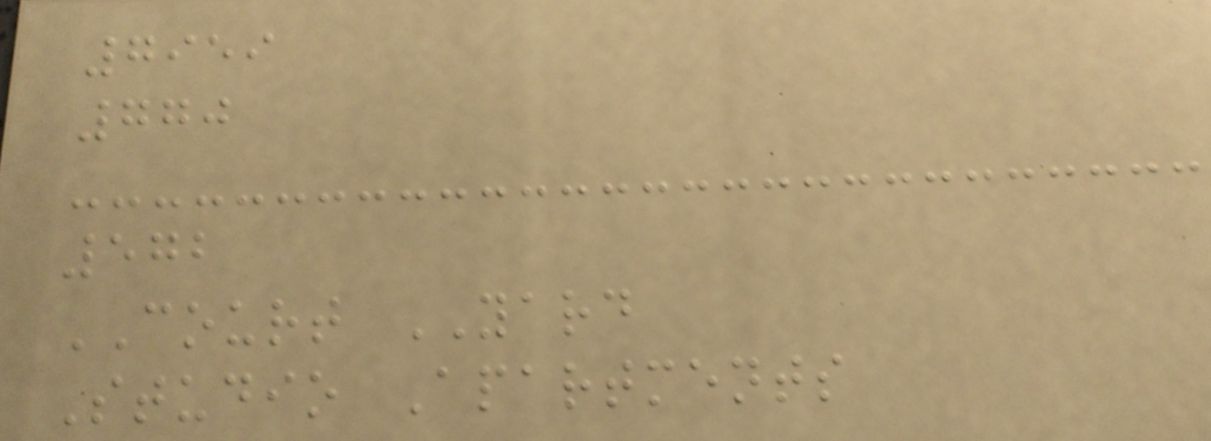7959
770
572
COURT YARD
Studio Apartments
